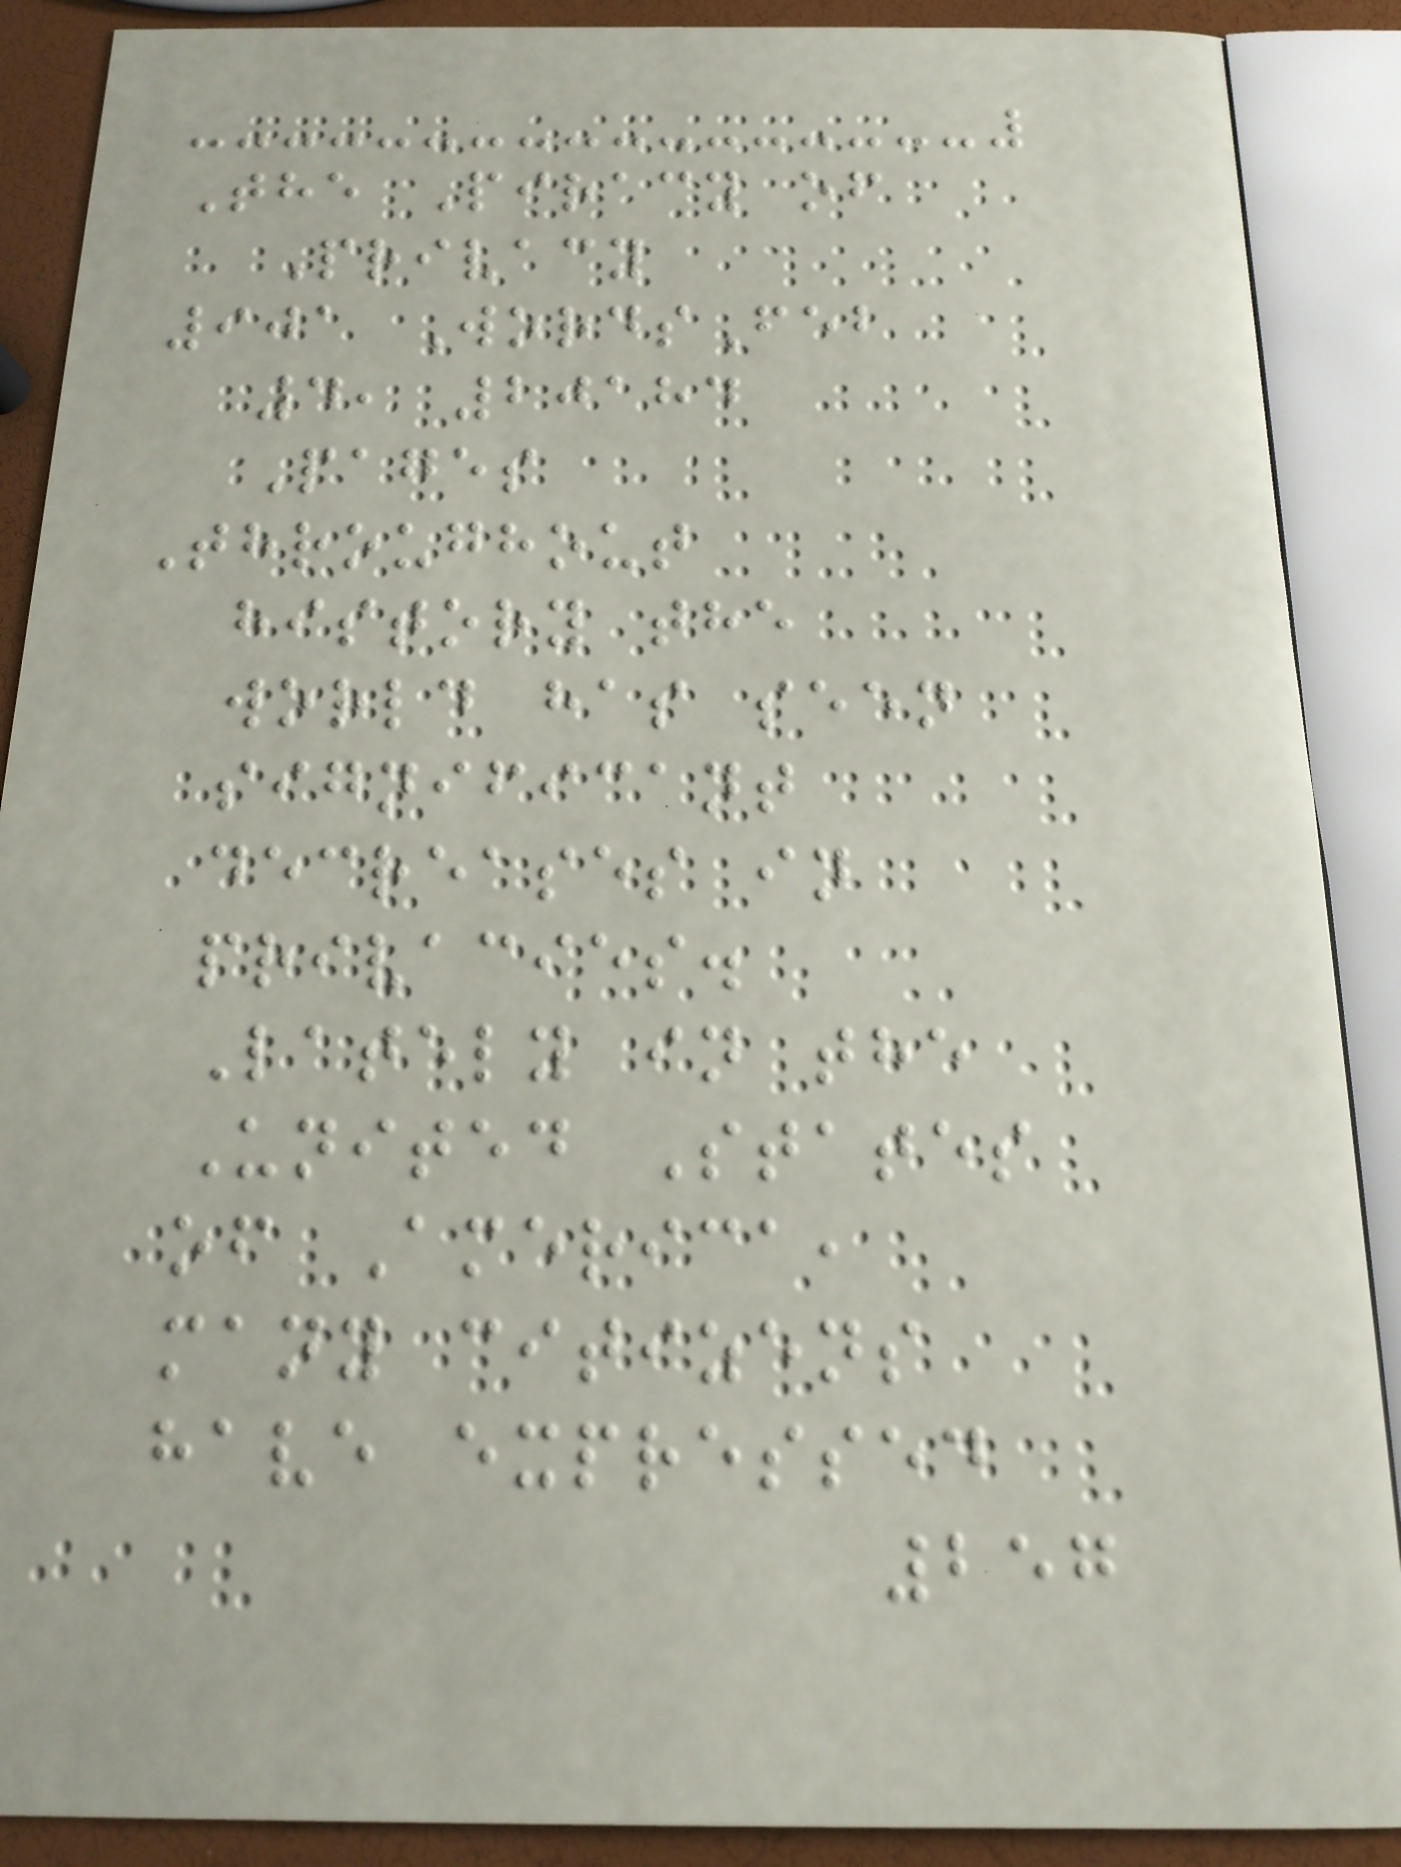The Piracy of
Privacy
901 WordsFeb
4, 20184
Pages
Throughout
history the
world has seen
significant
decreases in
privacies.
Lately in the
United States
of America,
many citizens
have expressed
257
